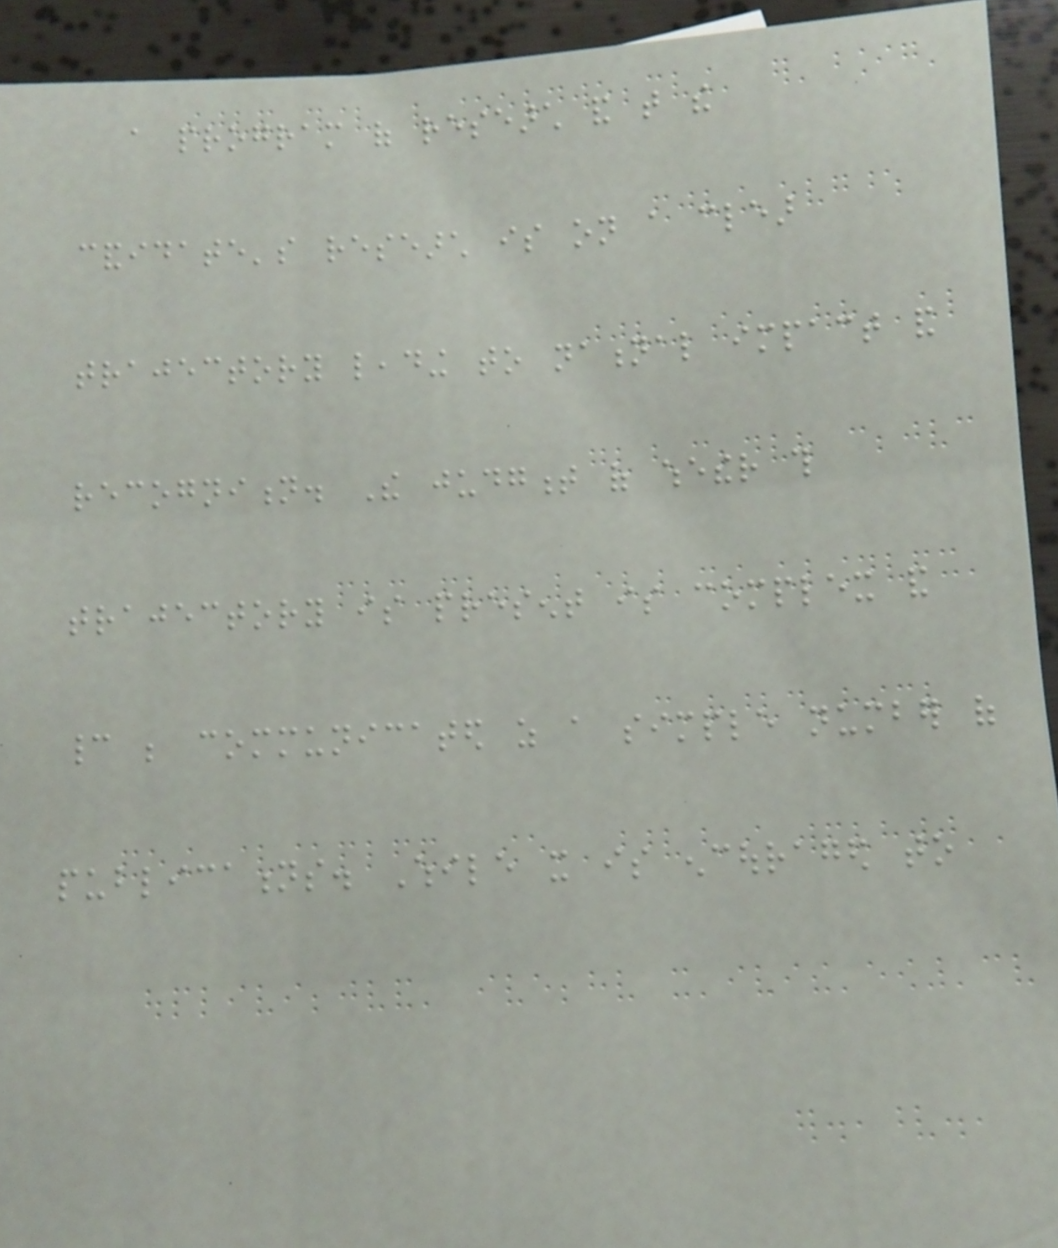a program of research and that the
candidate's research is on a clear
trajectory leading to national impact and
recognition. The judgment of whether this
trajectory is present is complex and
cannot be communicated as a simple number of
publications. While it is encouraged to
